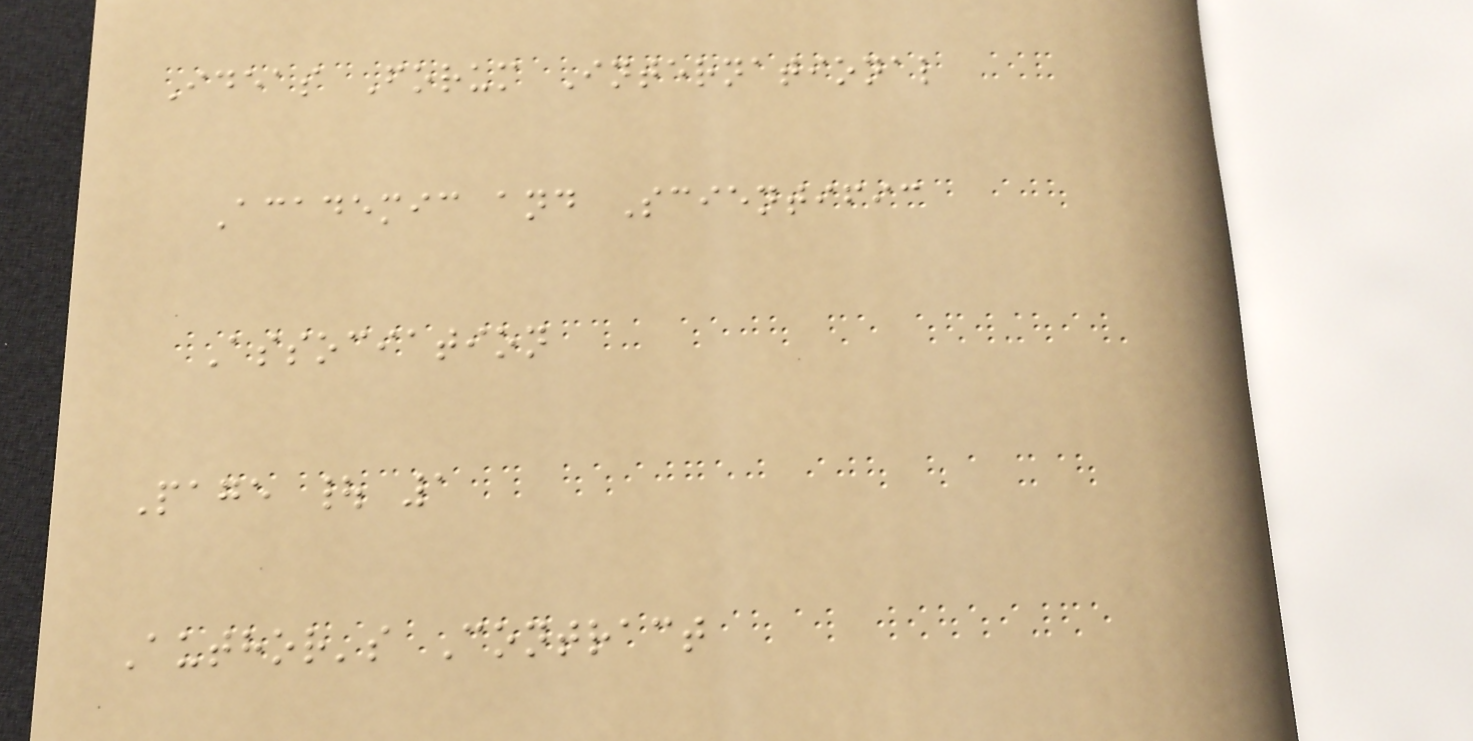Ideas Forum International
Academic and Scientific
Association
Page | 1
Author's Contract
